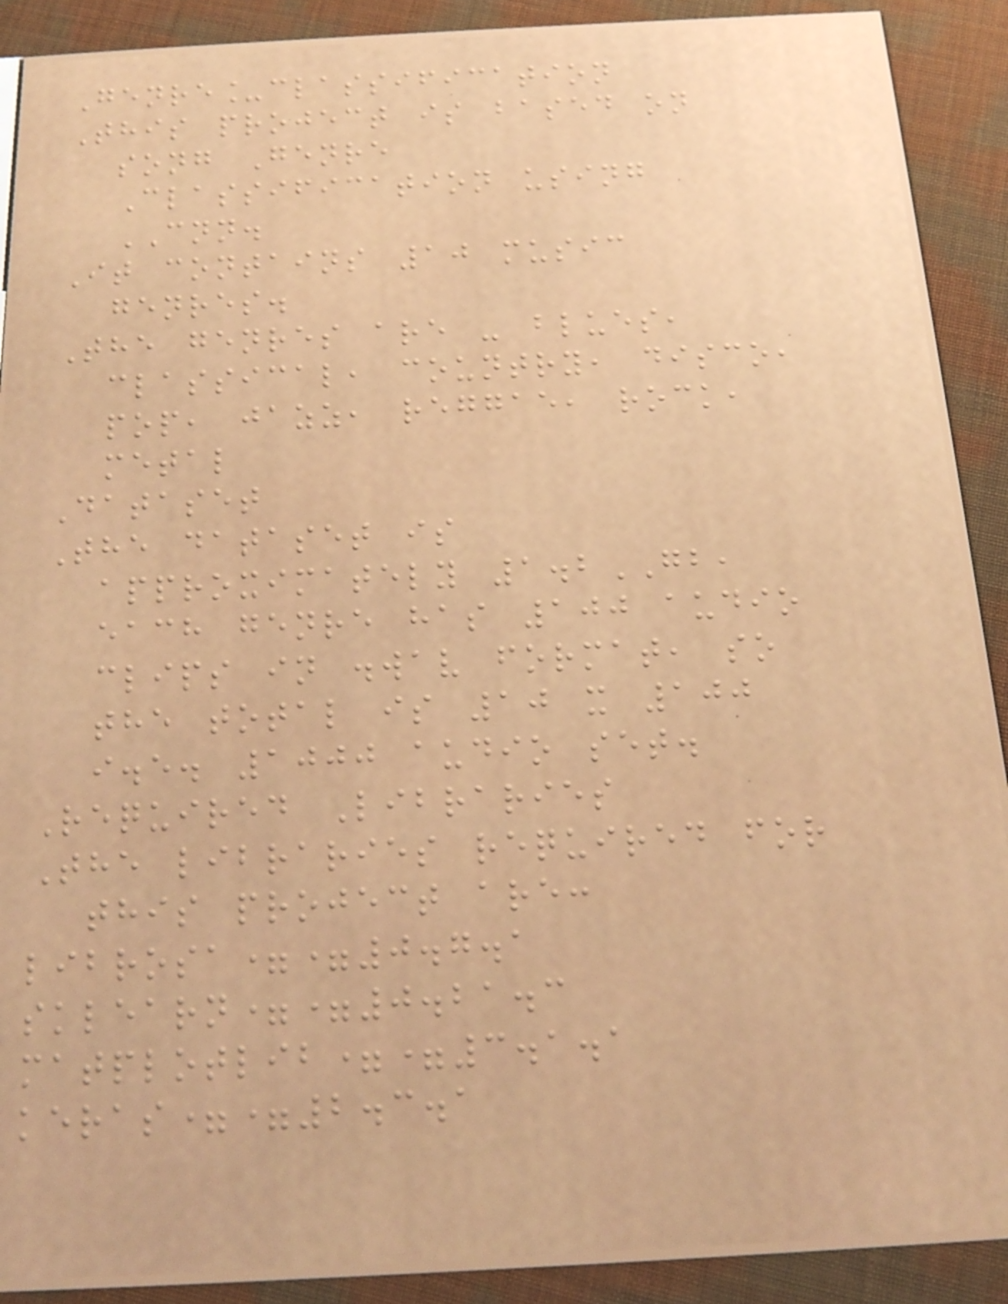Genre_classification
This project is based on
song Genre
Classification using
CNN.
It contains 10 music
genres.
The genres are - blues,
classical, country, disco,
pop, jazz, reggae, rock,
metal
Dataset
The dataset is
approximately 1.2GB,
each genre has 100 audio
clips in .wav format, so
the total is 10 x 100
i.e. 1000 audio set.
Required Libraries
The libraries required for
this project are:
librosa==0.7.1
sklearn==0.21.3
matplotlib==3.1.1
keras==2.3.1
